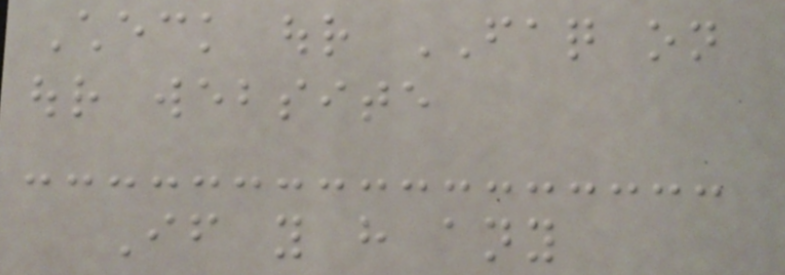Check our FAQ on
our website
If you have any
